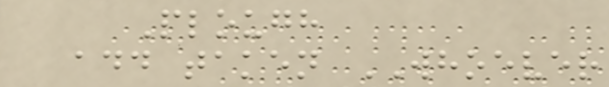Plough
add taken WHOEVER
